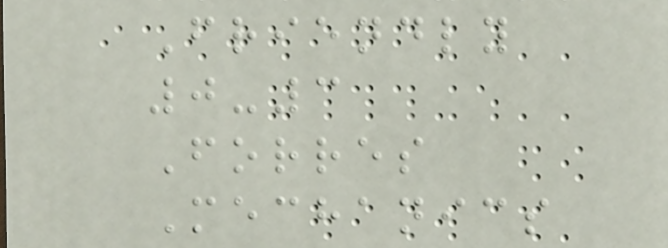Friendly
0-3
Forres
Mechanics
